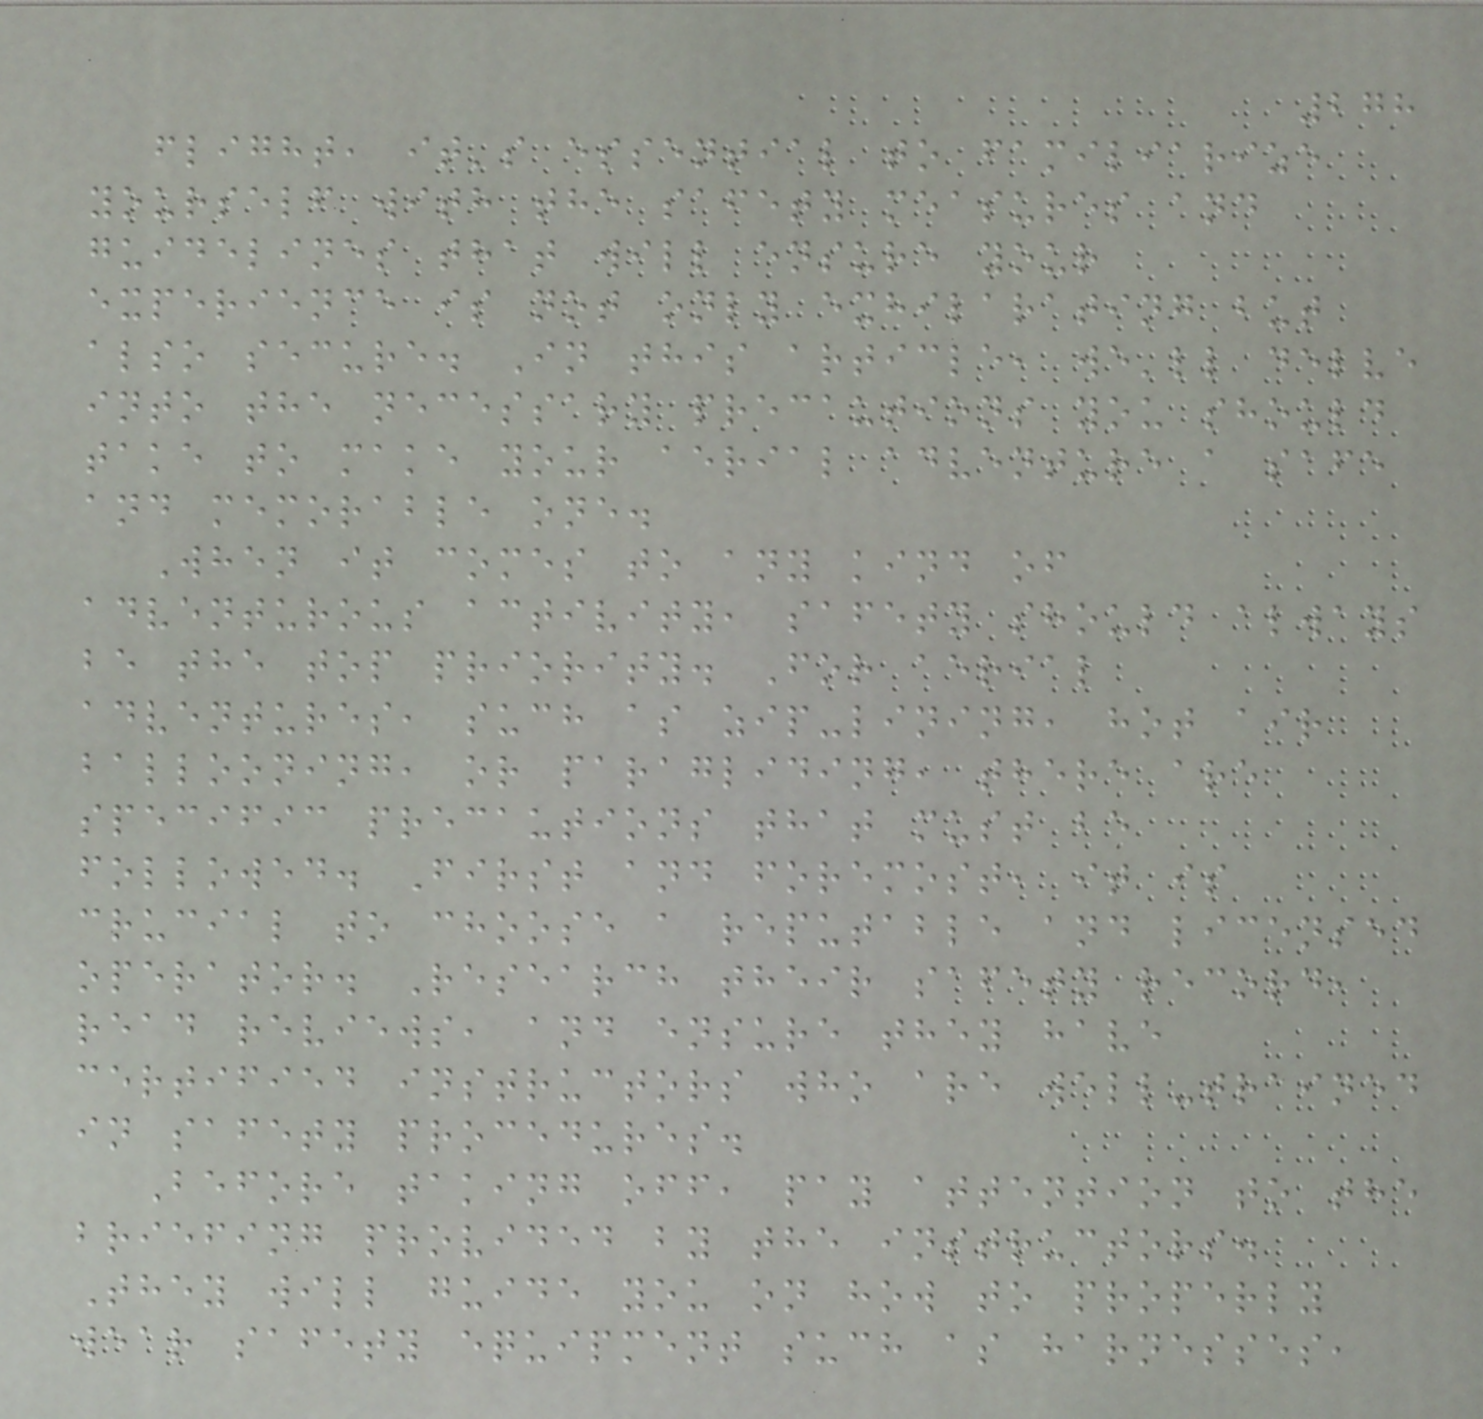278
flight, it's essential to familiarize
yourself with the safety measures and
guidelines that will ensure your
experience is not only exhilarating but
also secure. In this article, we'll delve
into the necessary precautions you should
take to make your aerial adventure a safe
and memorable one.
When it comes to any kind of
adventurous activity, safety should always
be the top priority. For aerial
adventures, such as zip-lining, hot air
ballooning, or paragliding, there are
specific precautions that must be
followed. First and foremost, it is
crucial to choose a reputable and licensed
operator. Research their safety record,
read reviews, and ensure they have
certified instructors who are well-trained
in safety procedures.
Before taking off, pay attention to the
briefing provided by the instructors.
They will guide you on how to properly
wear safety equipment such as harnesses,
